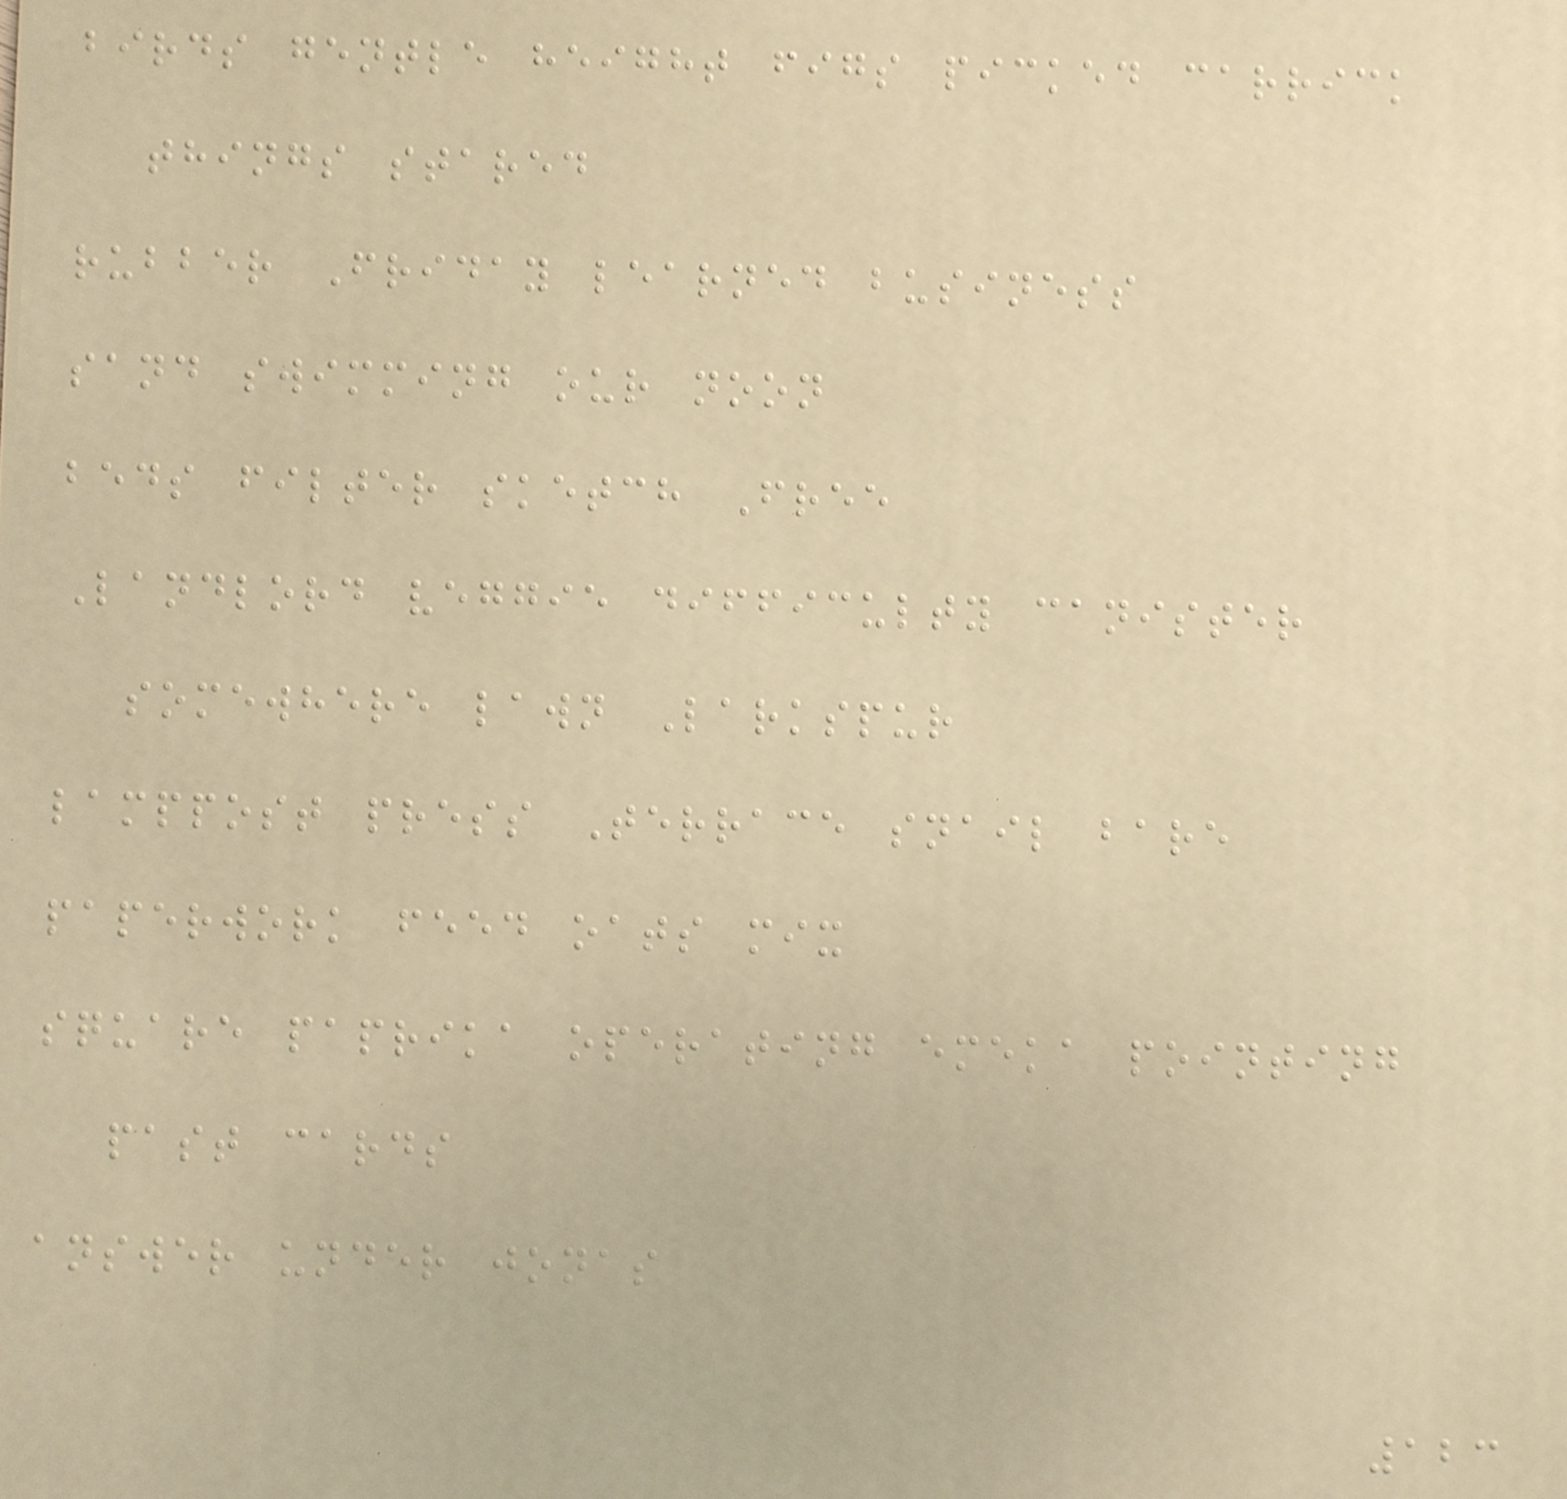birds gentle height figs picked carrick
things stared
rubber Friday learned business
sand swimming our noon
beds filter sketch Free
Landlord veggie difficulty canister
somewhere lawn Larkspur
lamppost press Terrace snail bare
paperwork feed oats mix
square paprika operating emeka pointing
past cards
answer under jonas
123
